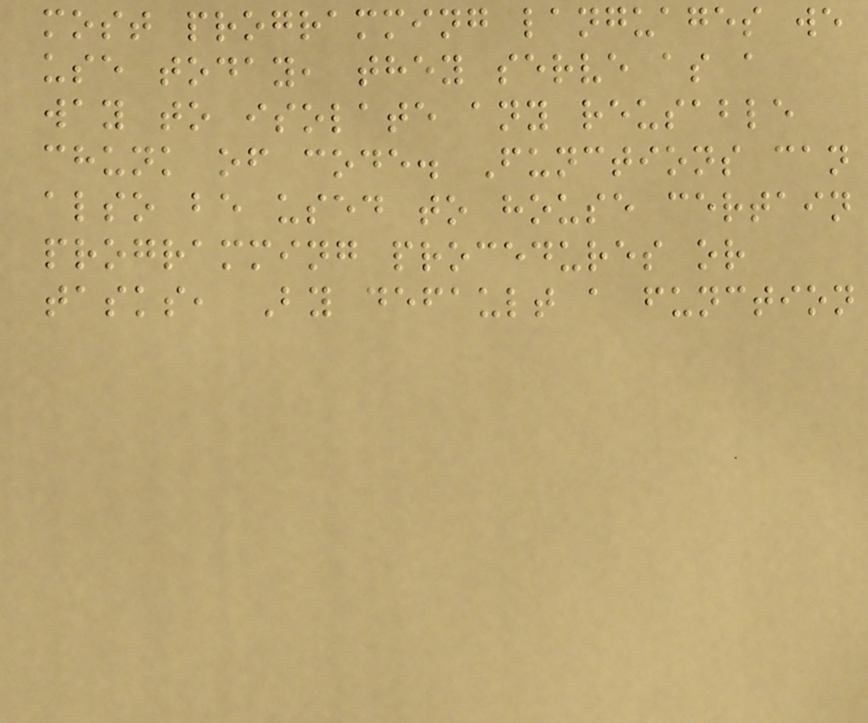most programming languages we
use today, they serve as a
way to isolate any reusable
chunk of code. Functions can
also be used to house certain
programming procedures or
tasks, By default a function
